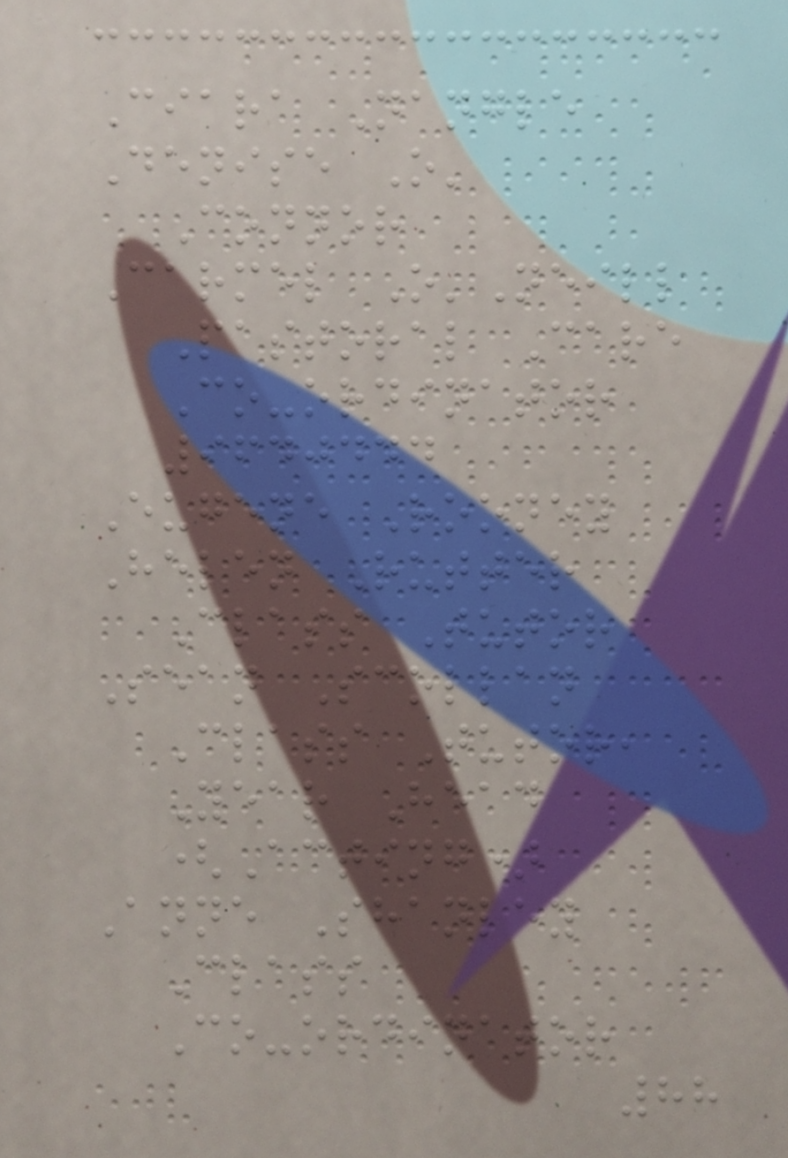Ciara Nangle
Denise O'
Connor
Carmel O'Neill
Pastoral Care
Co-ordinator
9640444
Eugene Rooney
Helen Rutter
Class Tutor
Sean Scollan
Class Tutor,
Year Head
(Acting)
Anne Shanley
Class
Co-ordinator
88
